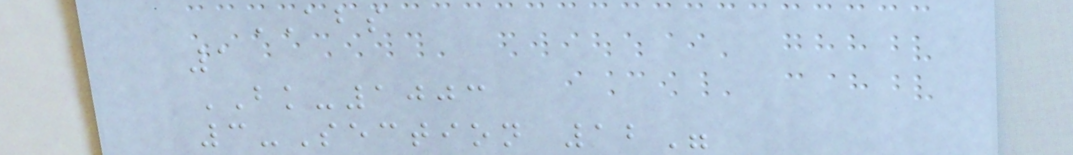ABS
1
BK-1003
3-Section 12"
